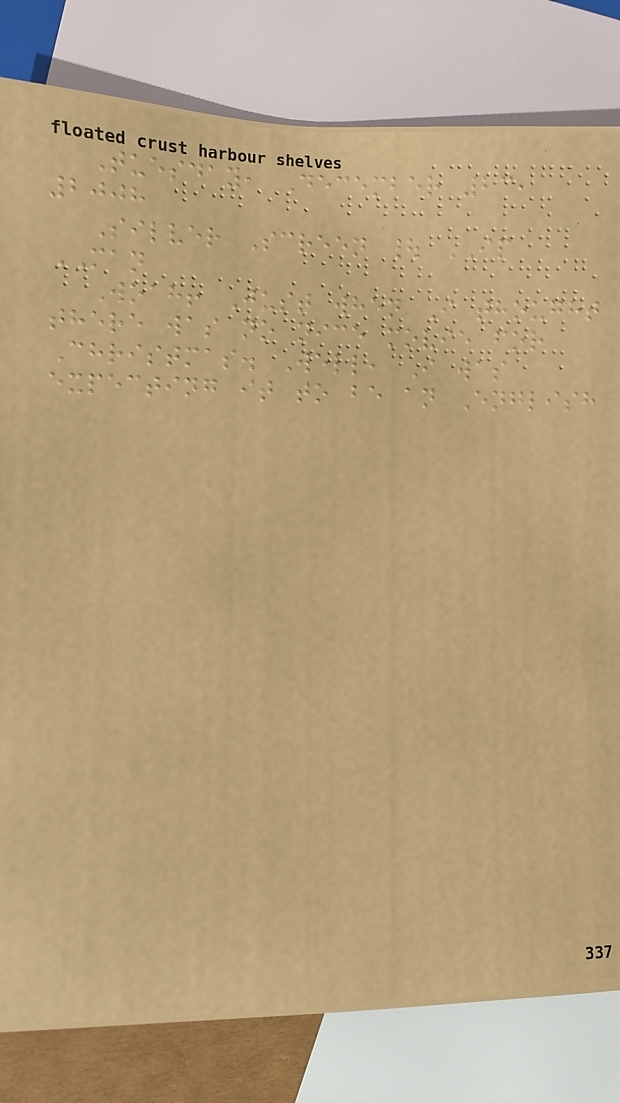Tuesday, December 23,
2008
Silver Screen | IP
MAN
Woah! Just when I thought
there was no nice movie for
Christmas. Well, I was
expecting it to be an English
